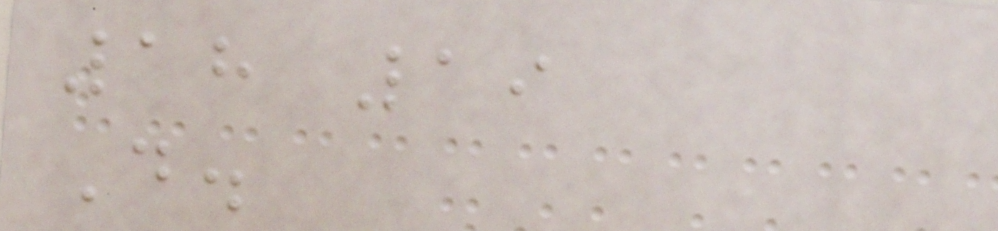18 19
D.
